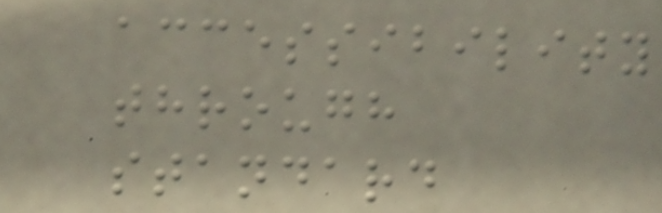accessibility
through
standard
